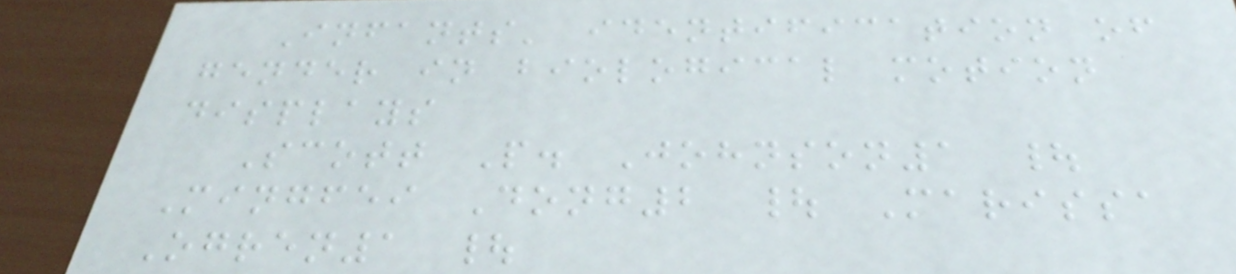Infants' identification of
gender in biological motion
displays
Scott P. Johnson1 |
Mingfei Dong2 | Marissa
Ogren1 |
